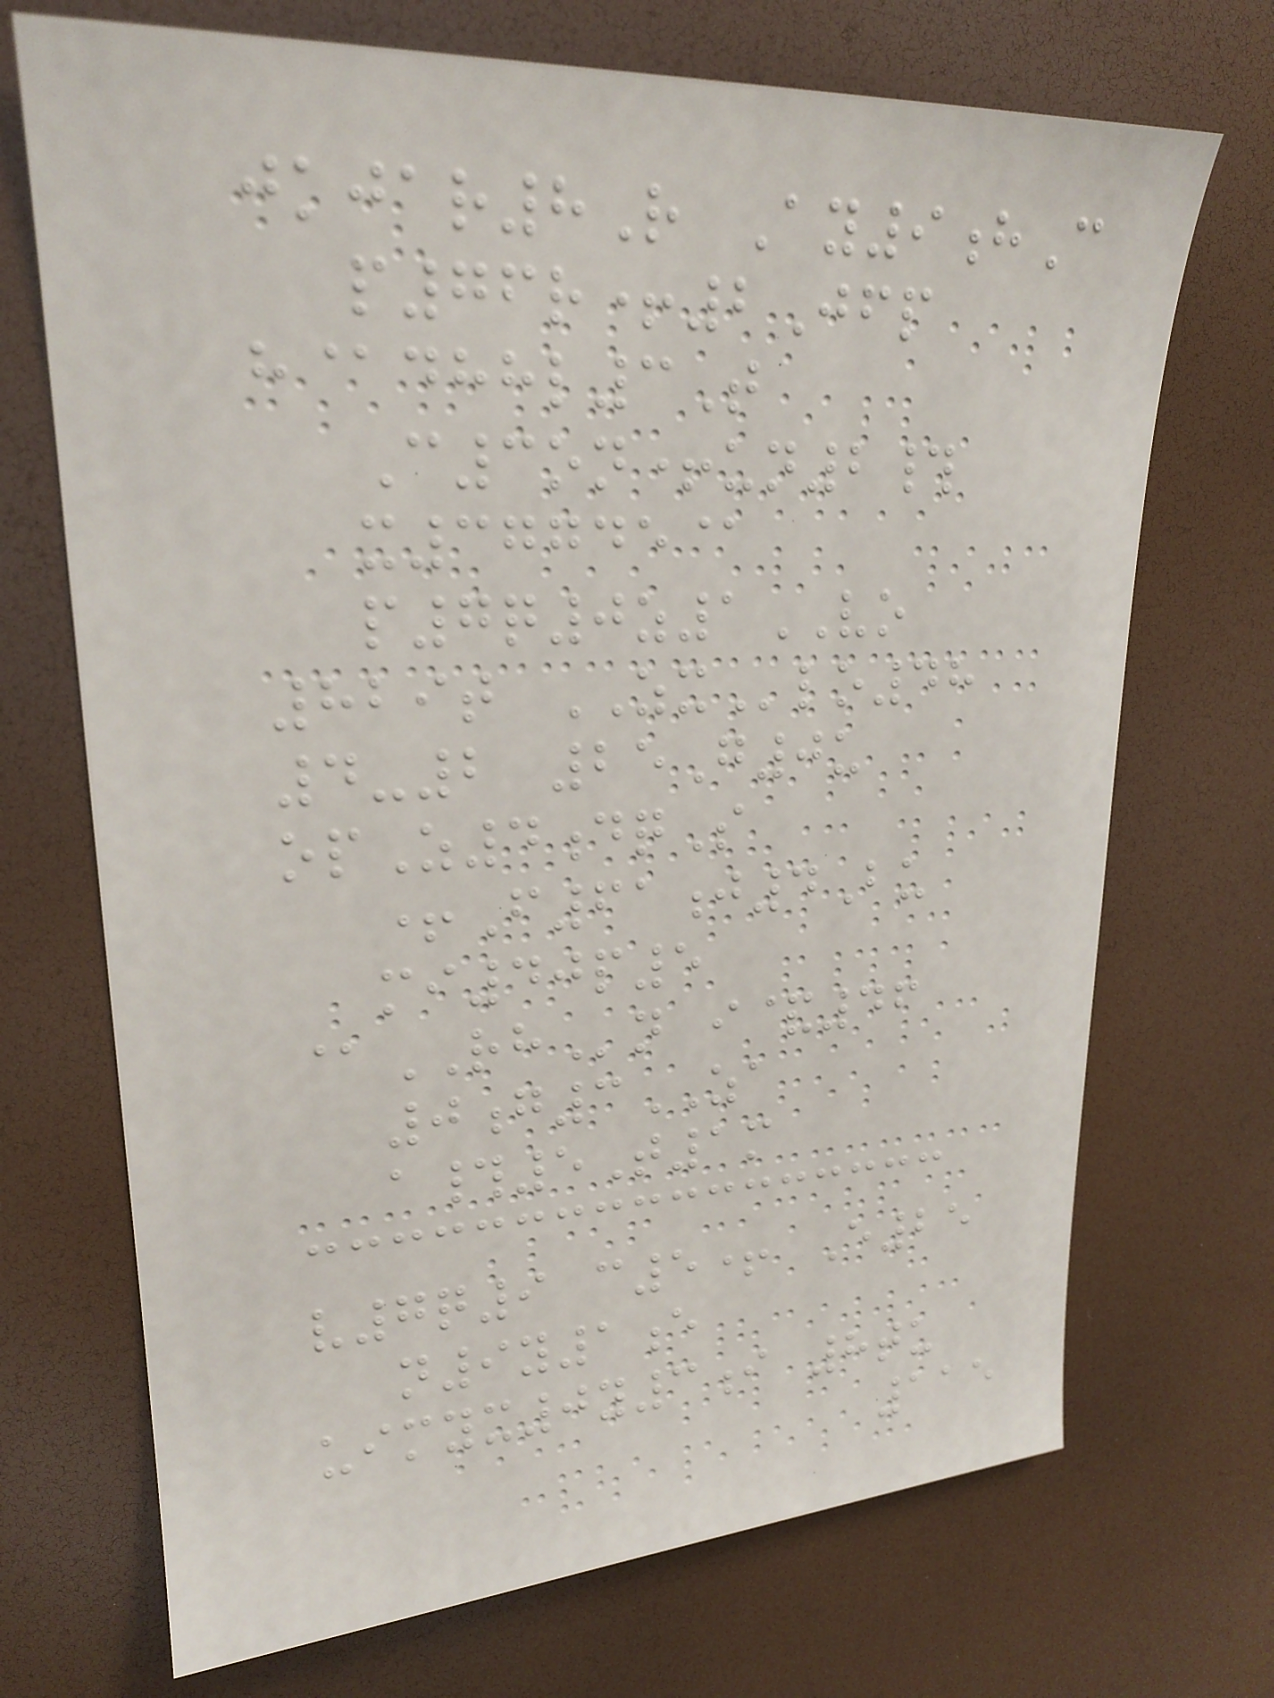jkjar8R Ay9hC
p76r+2Jfp
h@dhhl3T
C3on+un2#
x37745@
p7q0z1VO
829t ZXlo48
4-2 25G0u
opZ4dqS
+F61j4Bu
mi40p5
@RHn i&46
0g3ZA
a#5T1m
v7q9 c5+ E25
n9y1e
uimyx0y3i 8tu
115
